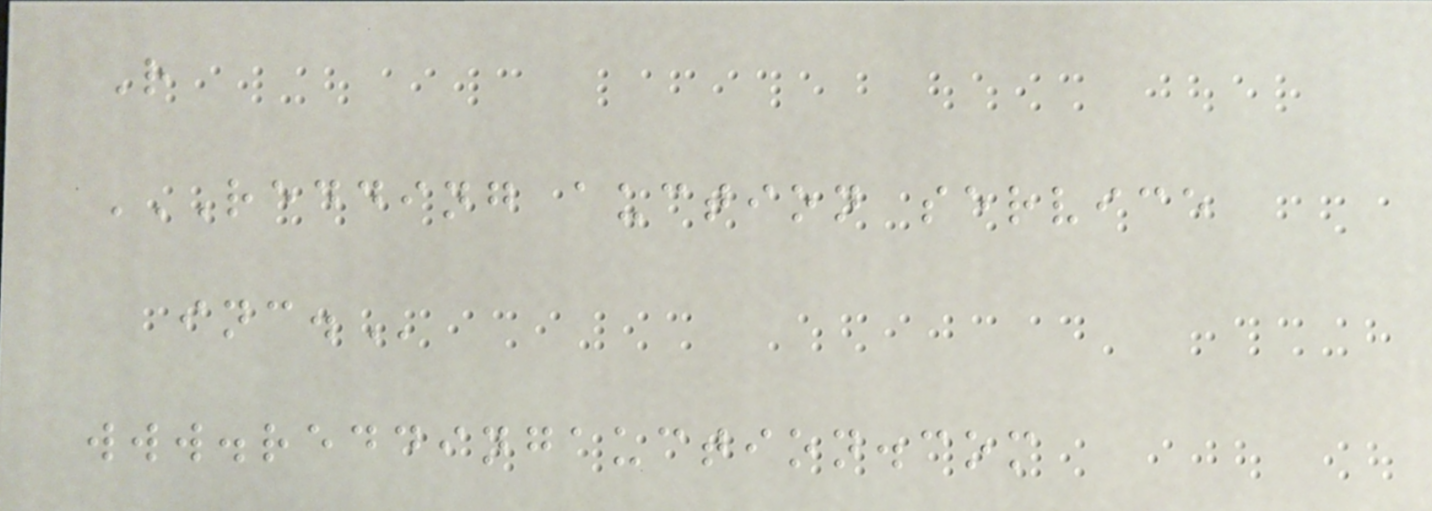R
REDDING AUCTION SERVICE
INC.
www.reddingauction.com
